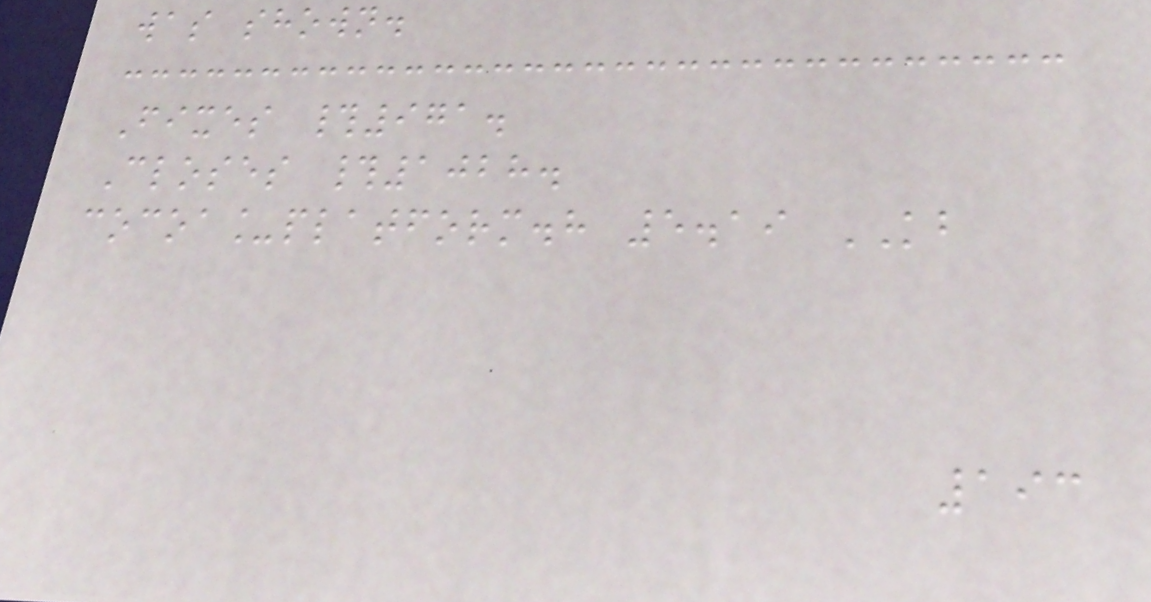was shown.
Fixes #971.
Closes #1028.
cocoa_platform.h 5.19 KB
193
